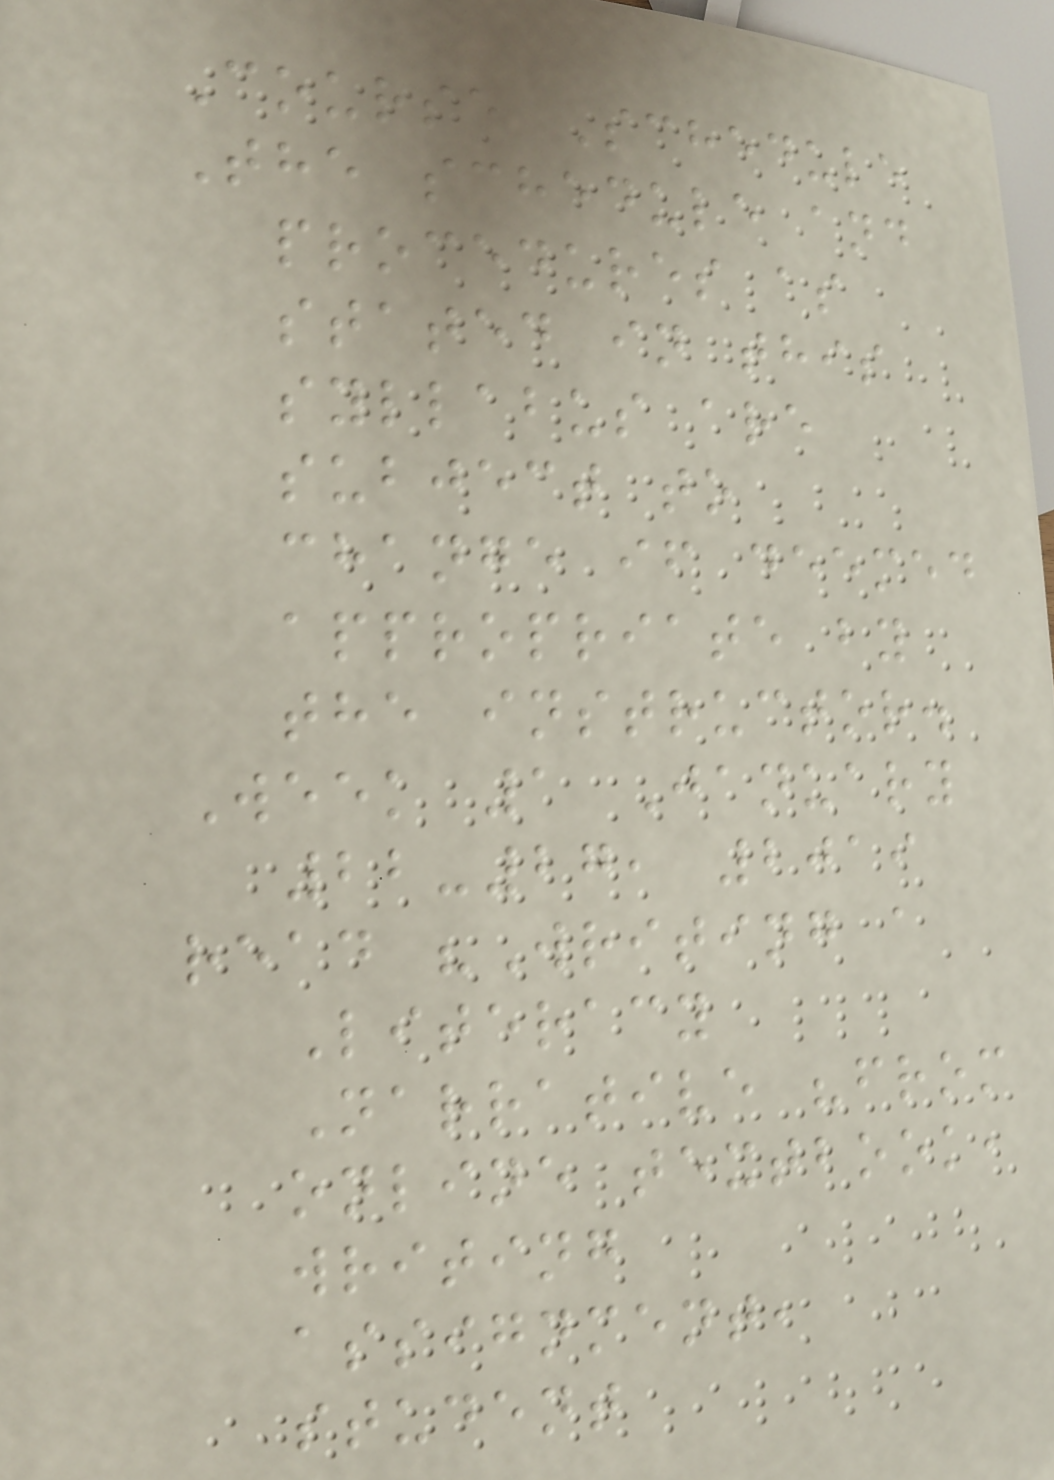Course Schedule
The schedule and
procedures as
stated in this
syllabus are
subject to
change if deemed
appropriate by
the instructor.
Week 1 January
22-27, 2019
read "Writing a
Literacy
Narrative "from
online textbook,
writing
assignment,
student
